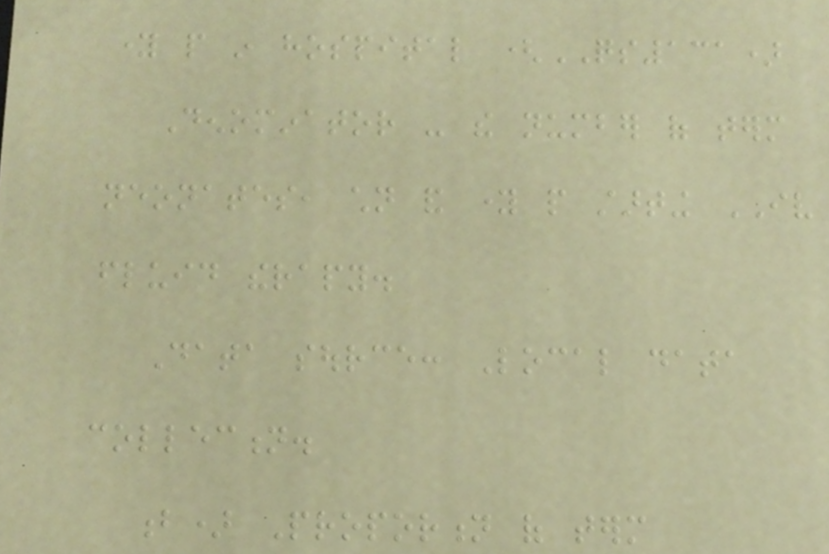young people in hospital (QS131)
Denominator - the number of term
neonates, children and young people starting IV
fluid therapy.
Data source: Local data
collection.
b) Proportion of term
